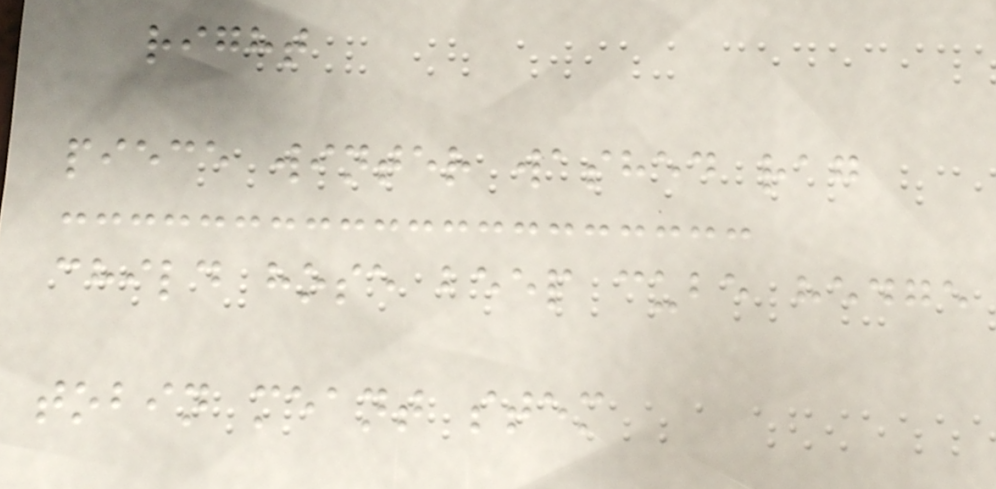right
piece winter washed rag
child hose beep cube hedge
tobin meant stem
